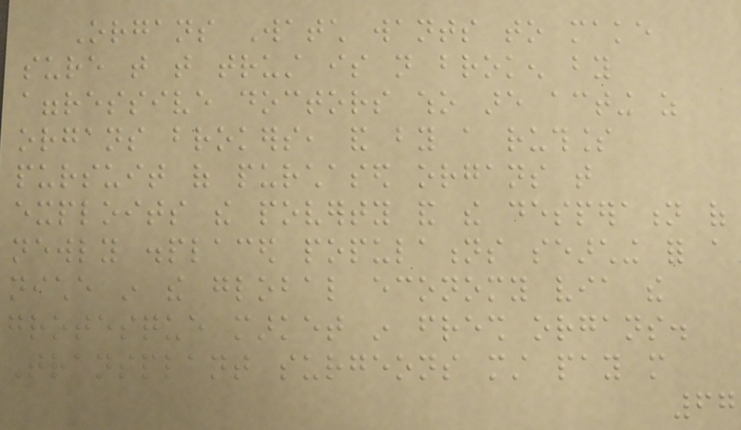Organs Watch wants to make
sure that that trust is not broken by
aggressive doctors who are acting as
organs brokers, and by a ruthless
pursuit of purchased organs that
exploits the poverty and the desperation of
newly displaced populations searching for a
niche in the global economy via the
grotesque market in fresh organs.
Transplant surgeons must pay more
67
